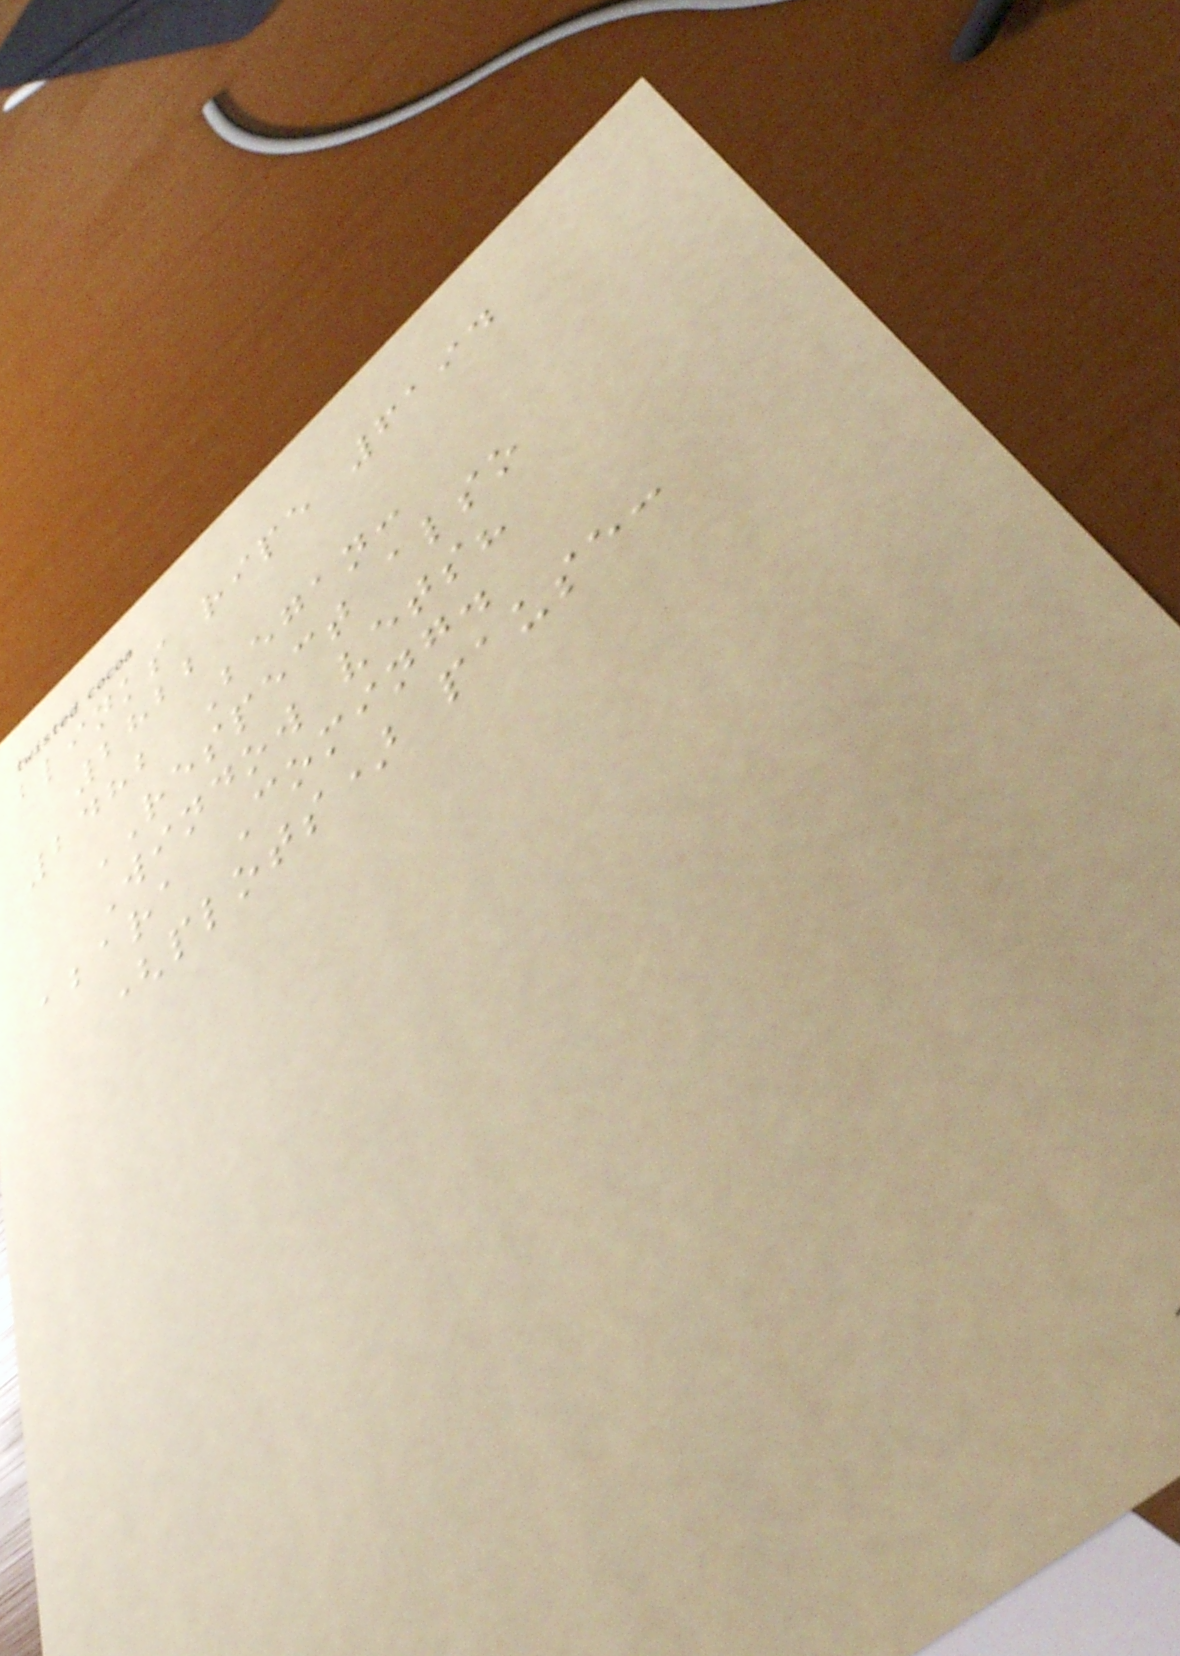blinks ripe 6194
2822
2482 Began:
RESPECT also
Window vets?
abara Coming.
(plots) pause:
